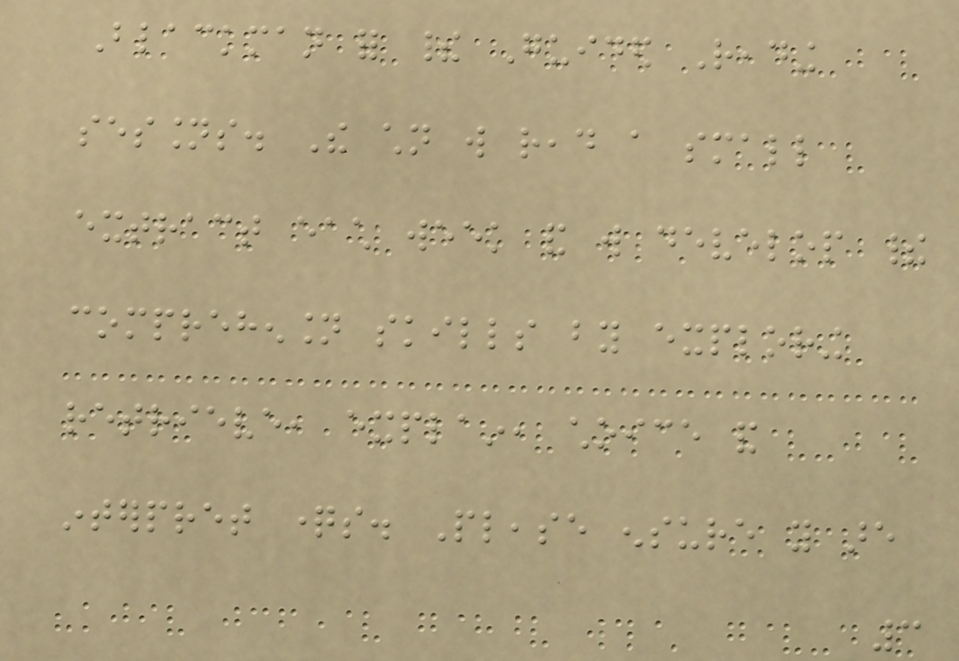Blackman for their Guided Reading
sessions. The children will read a small
extract each week and will develop their
comprehension skills by exploring
retrieve, explain, choice and
interpret questions. Please ensure you are
3
